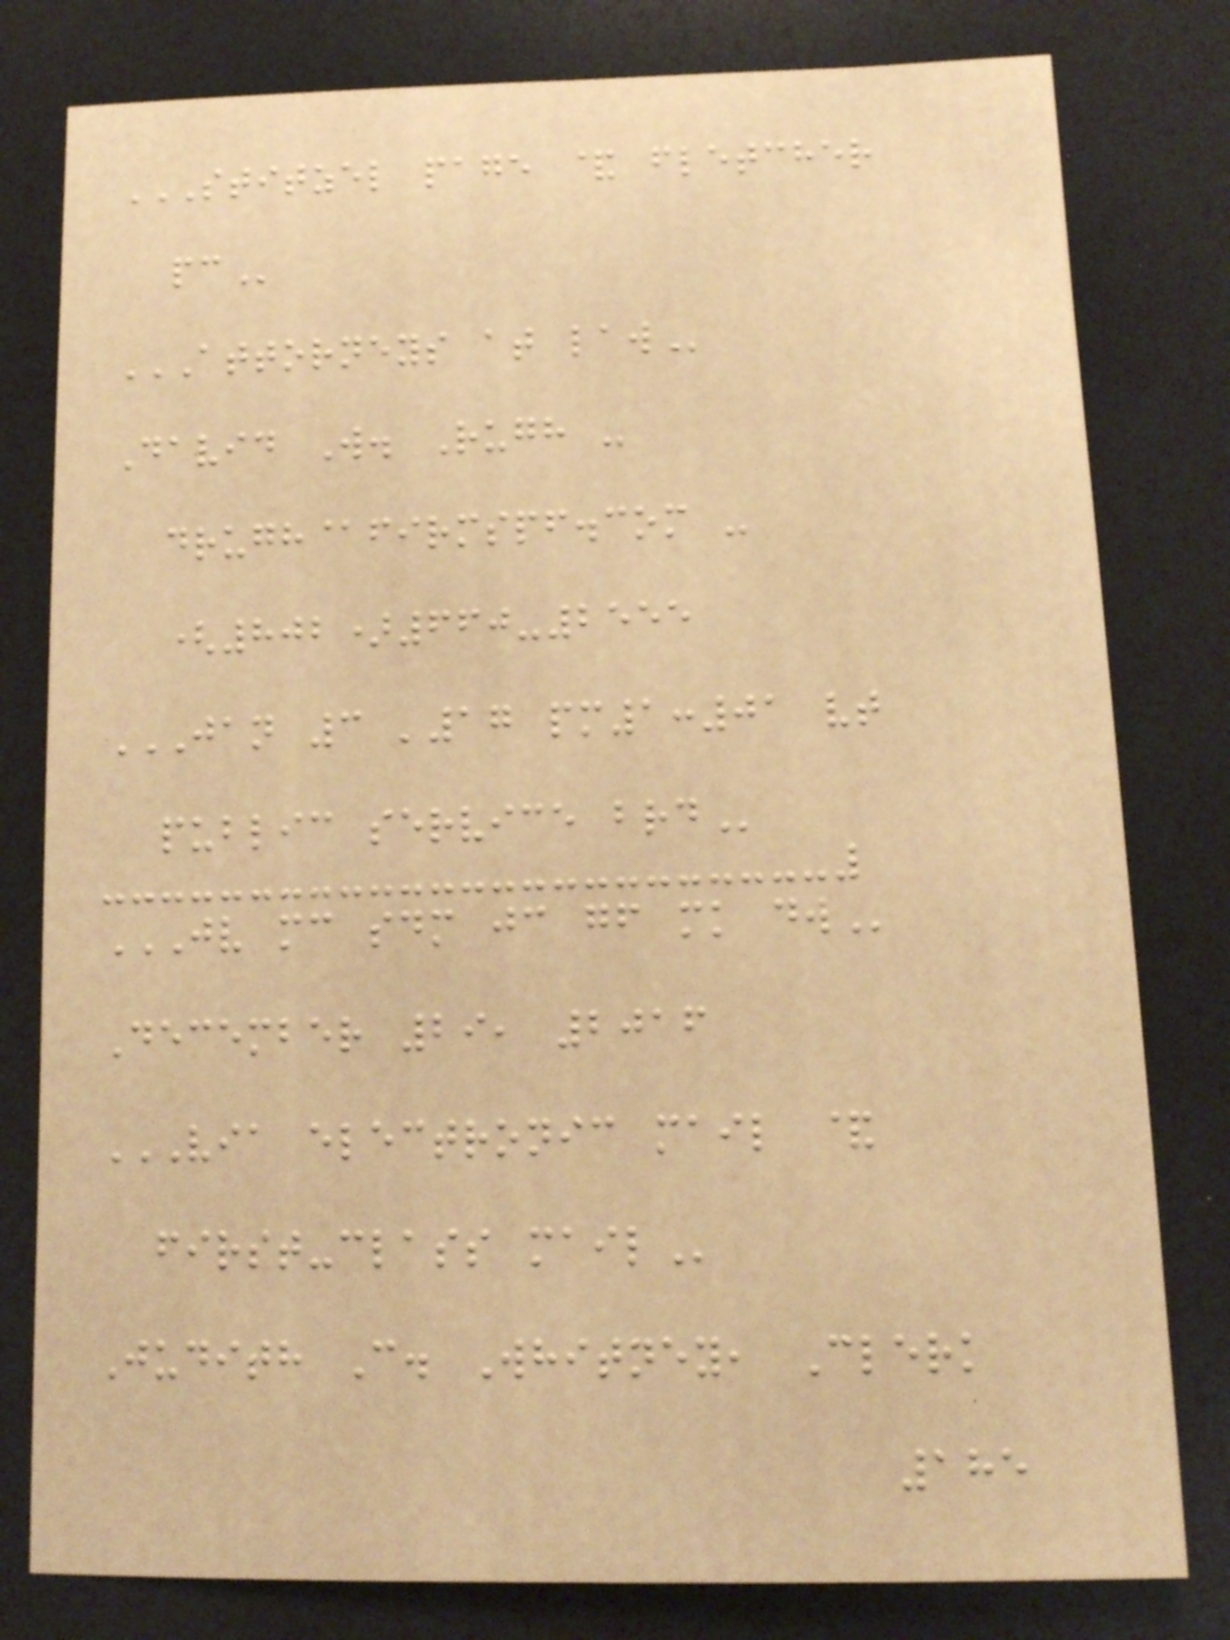STITZEL PAGE & FLETCHER
PC
ATTORNEYS AT LAW
David W. Rugh -
drugh@firmspf.com -
(802)660-2555
JAN 3 '17 PM1:01 VT
PUBLIC SERVICE BRD
JV MC SDM JC GF MK DW
December 29, 2016
VIA ELECTRONIC MAIL &
FIRST-CLASS MAIL
Judith C. Whitney, Clerk
185
